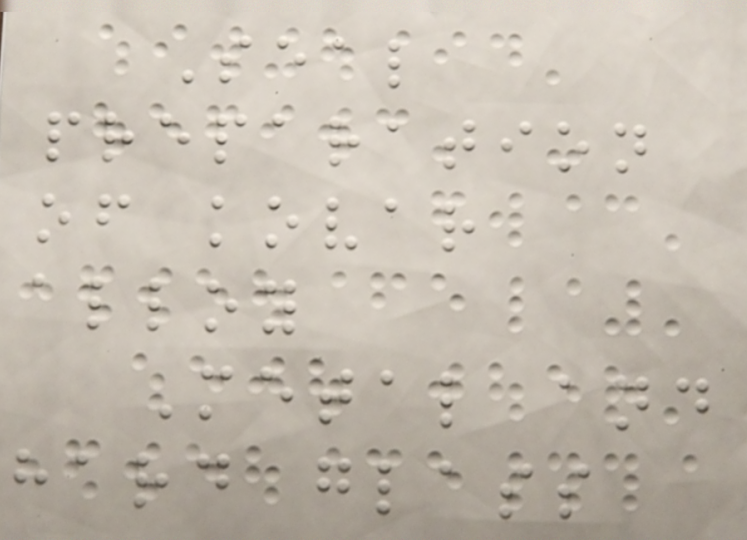Seal
preparation
of kovar
alloy
Metal and
hard glass
